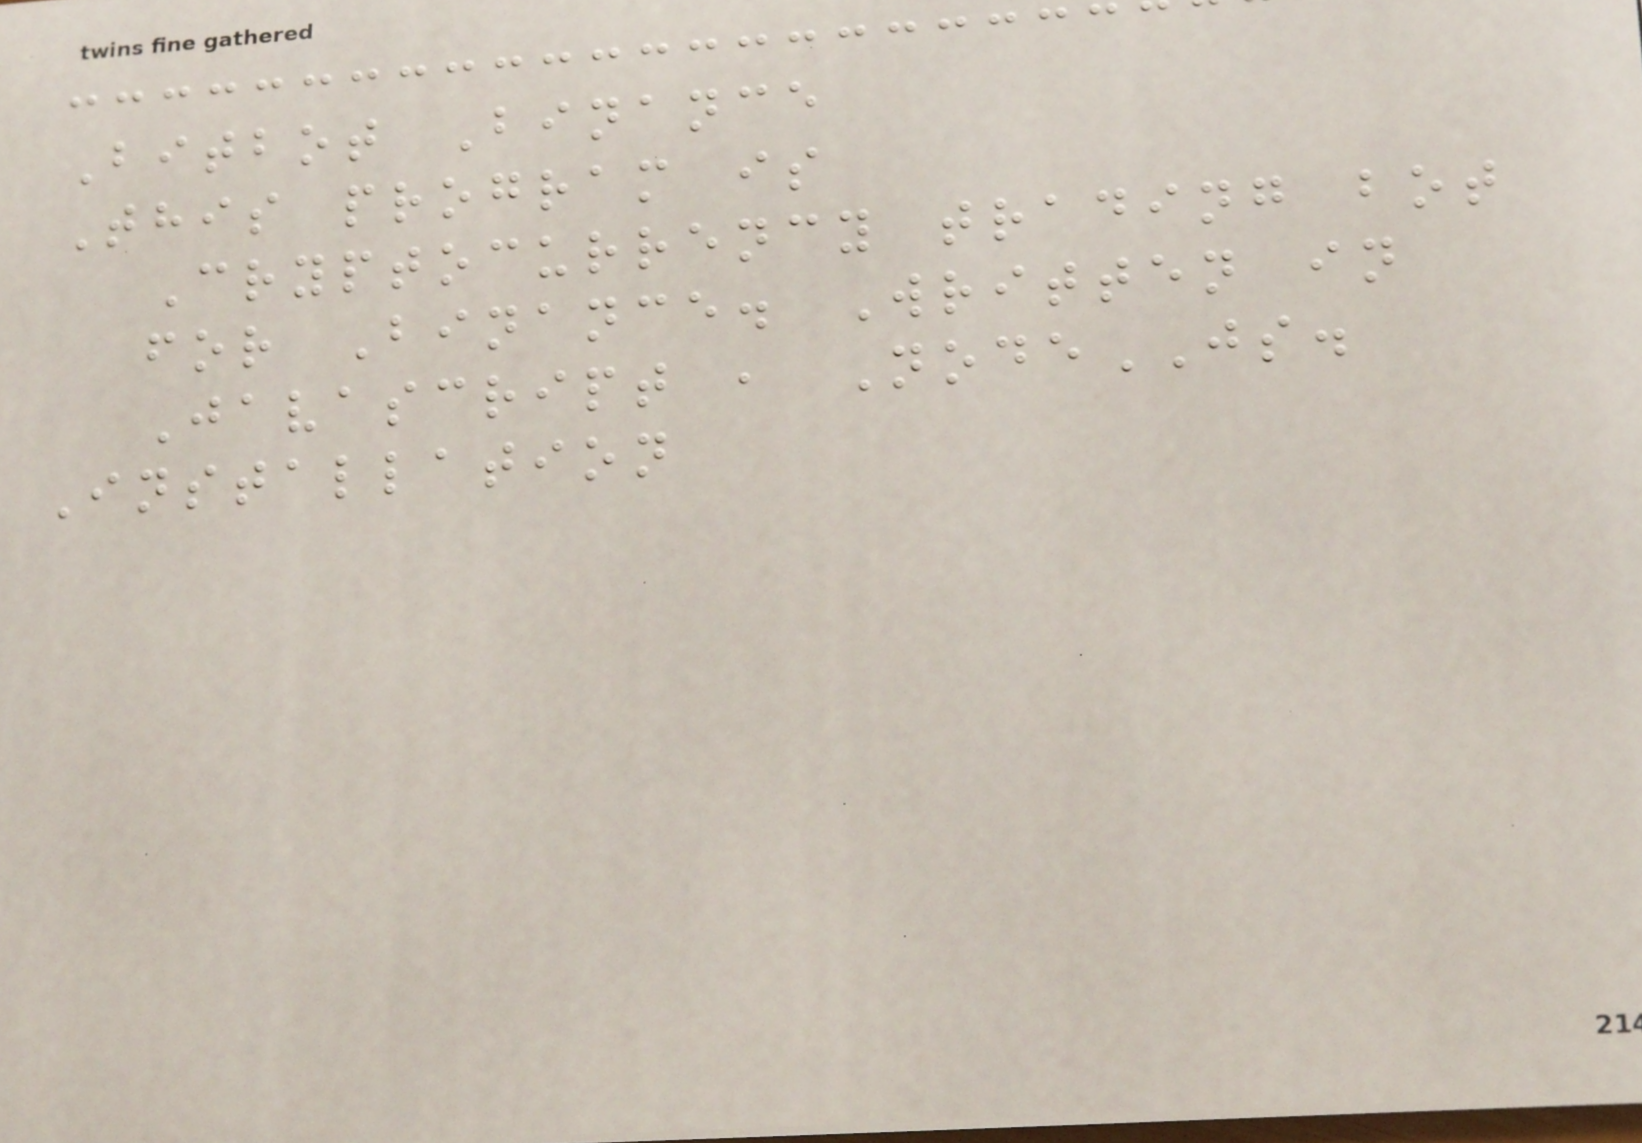Bitbot Binance
This program is
Cryptocurrency trading bot
for Binance. Written in
Javascript , NodeJS.
Installation
